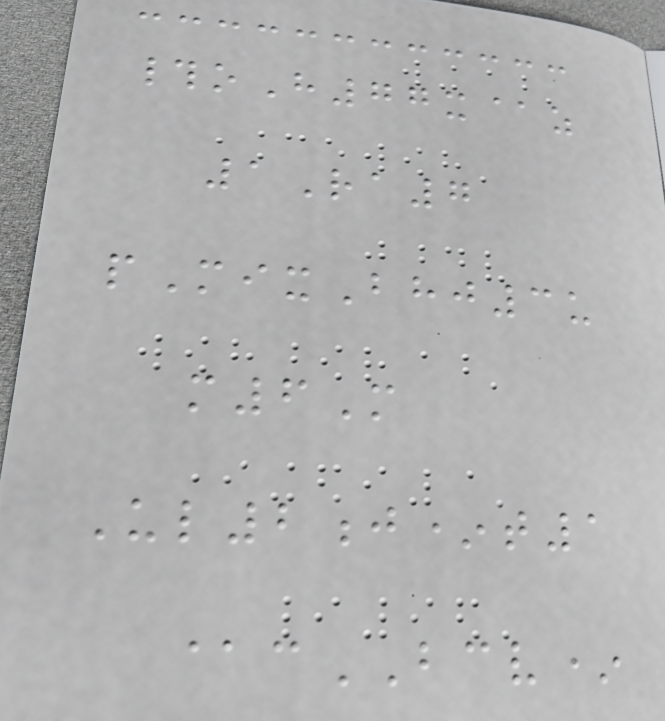#oH77x@z
1Ra7
pMixBhj3u
m6M
Ul2j*t1
@cBCV*
